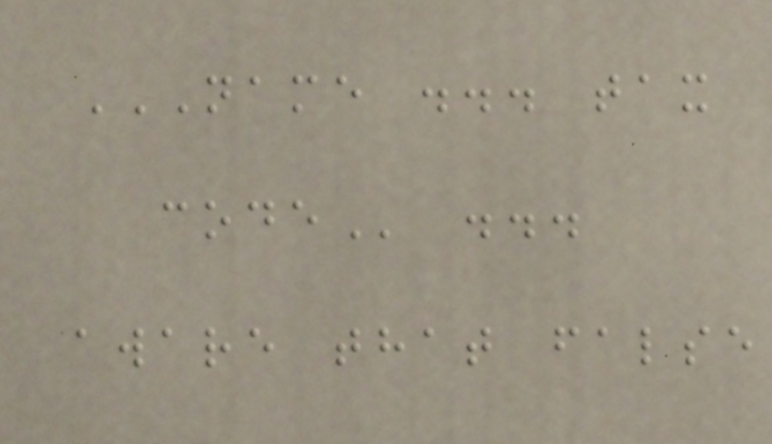NAME ... TAX
CODE ...
aware that false
